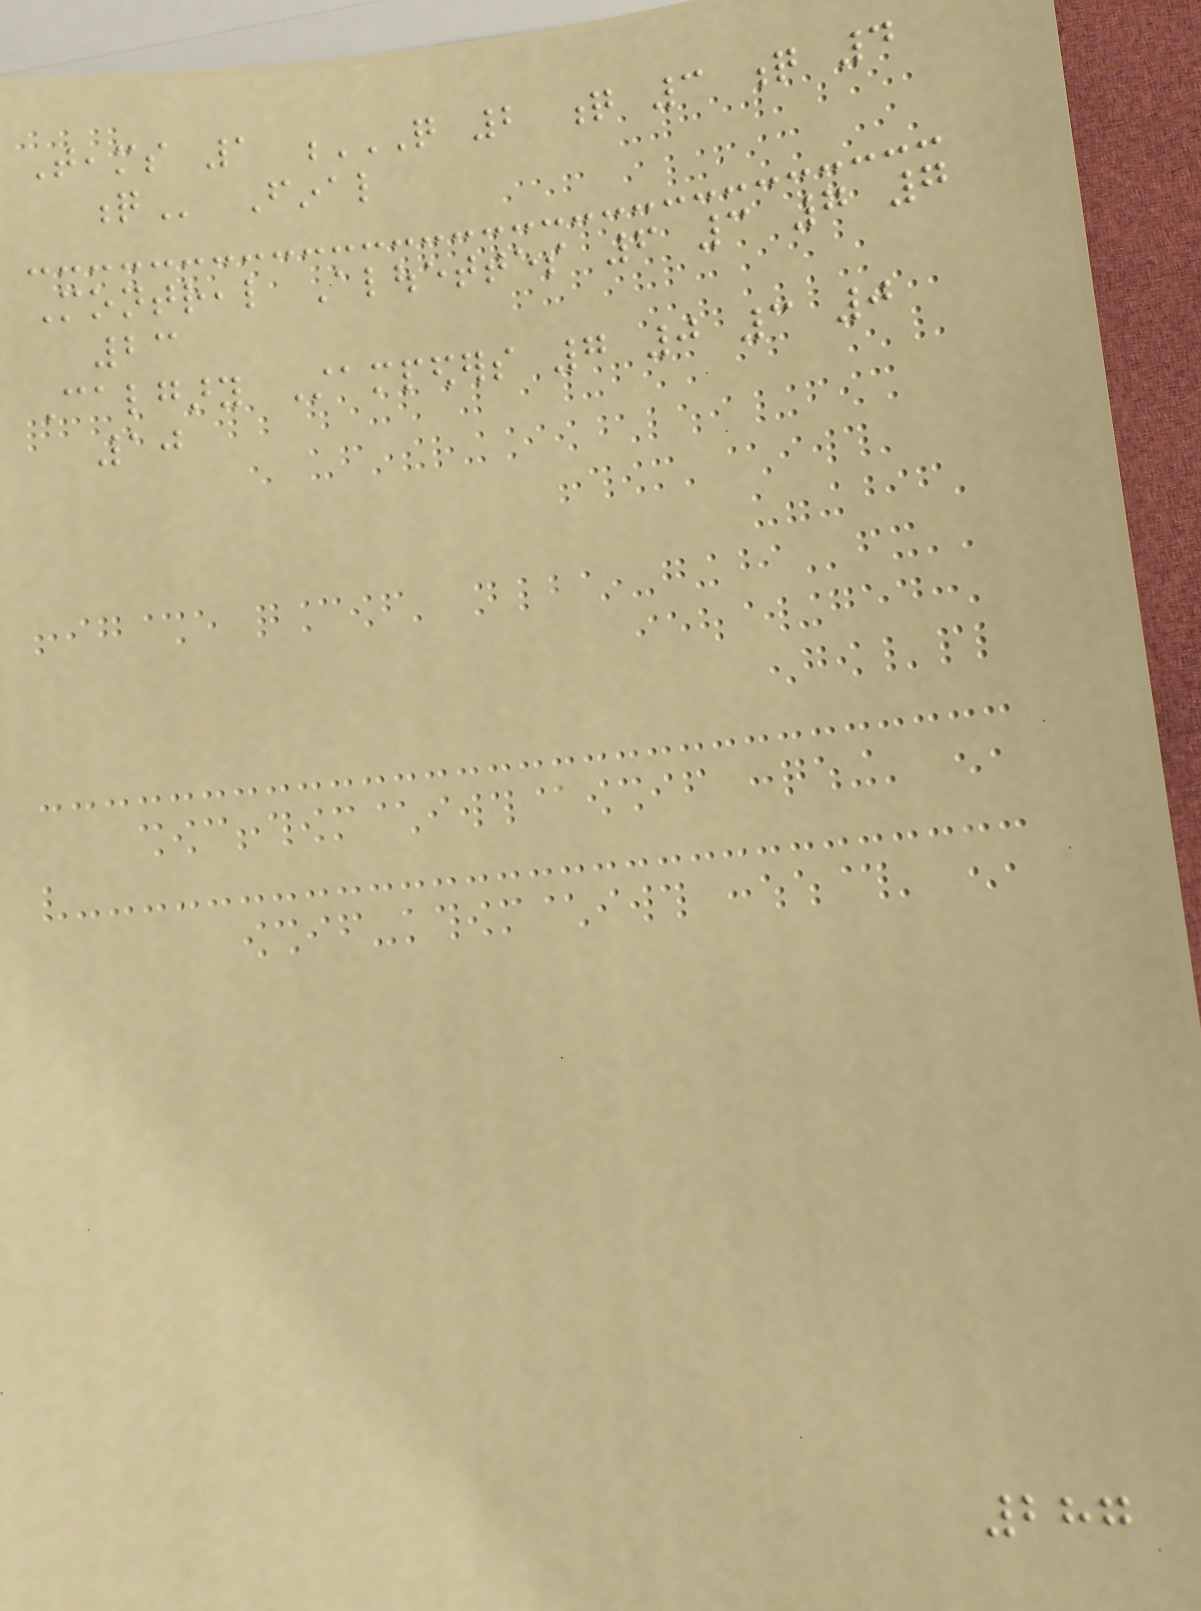Teams 1 Q 2 Q 3 Q 4
Q Final
Montreal Alouettes 6 3 7 7
23
Calgary Stampeders 7 0 3 0
10
287
